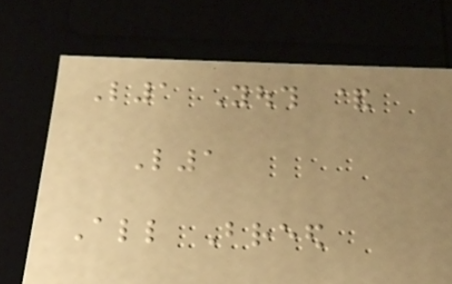L1 Youth &
L1
All Breed
